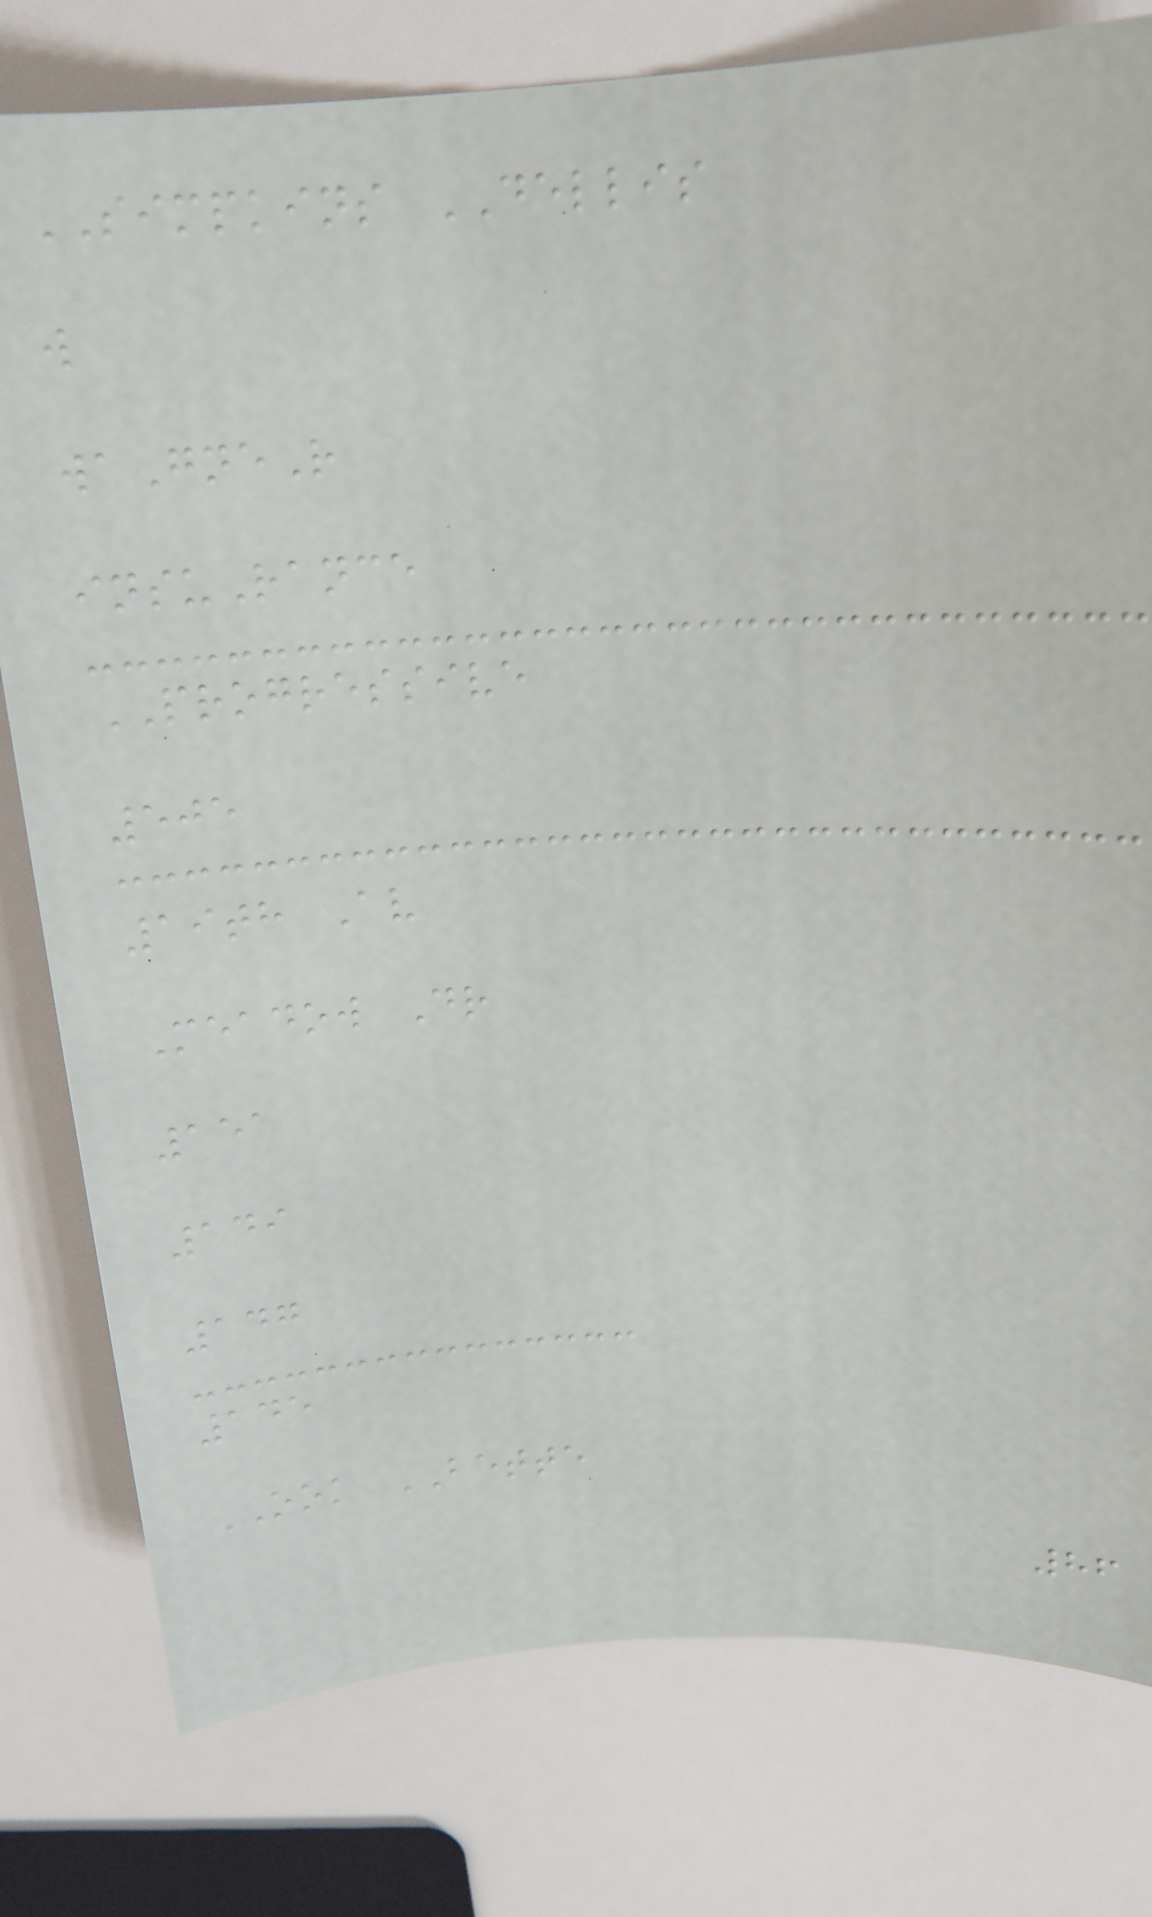SIMPKINS DELLIS
w
waGneR
insuRance
PROGRESSIVE
505
19th Av
Meadow Dr
151
149
147
145
OOK BETTE
86
